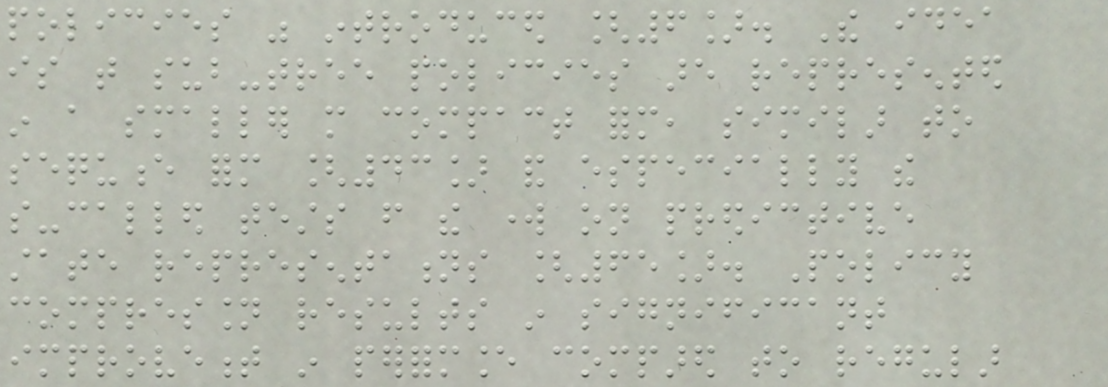policies was introduced [6]. The idea
is that sub-tree policies are represented
in a smaller more compact form, similar to
sequence form [43] and especially the
so-called tests from the work on predictive
state representations [65]. Policy
compression results in significant
improvement in performance compared to regular
